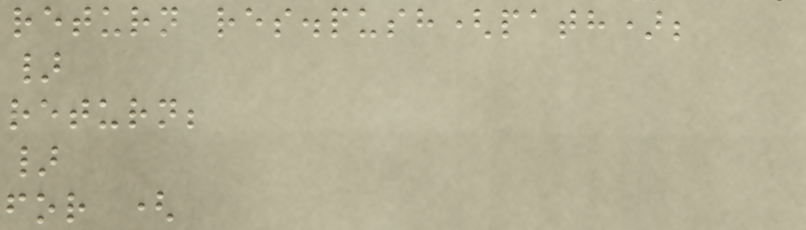return res.push(path);
}
return;
}
for (
